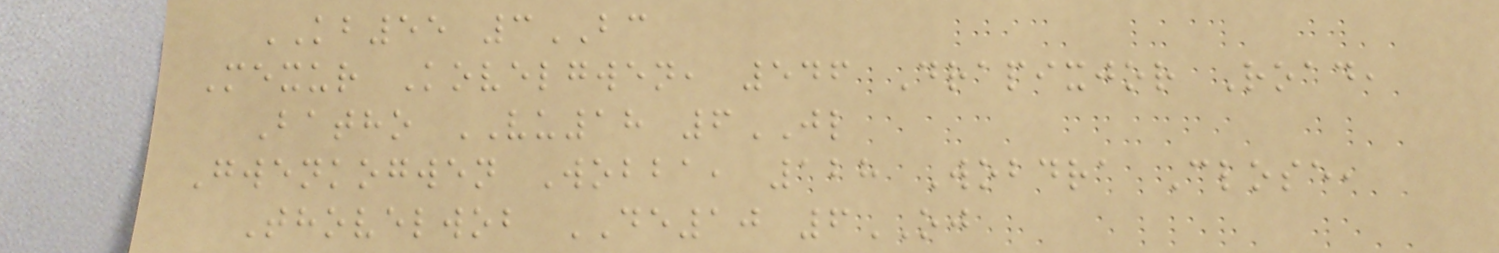KB55 3BC
Mexur Kovelgwen, 546 Drapixjor Road,
Batho VU18 6JL
Gwenkogwen Wobba, 128 Wobdra Close,
Thovelwob DE10 6OJ
